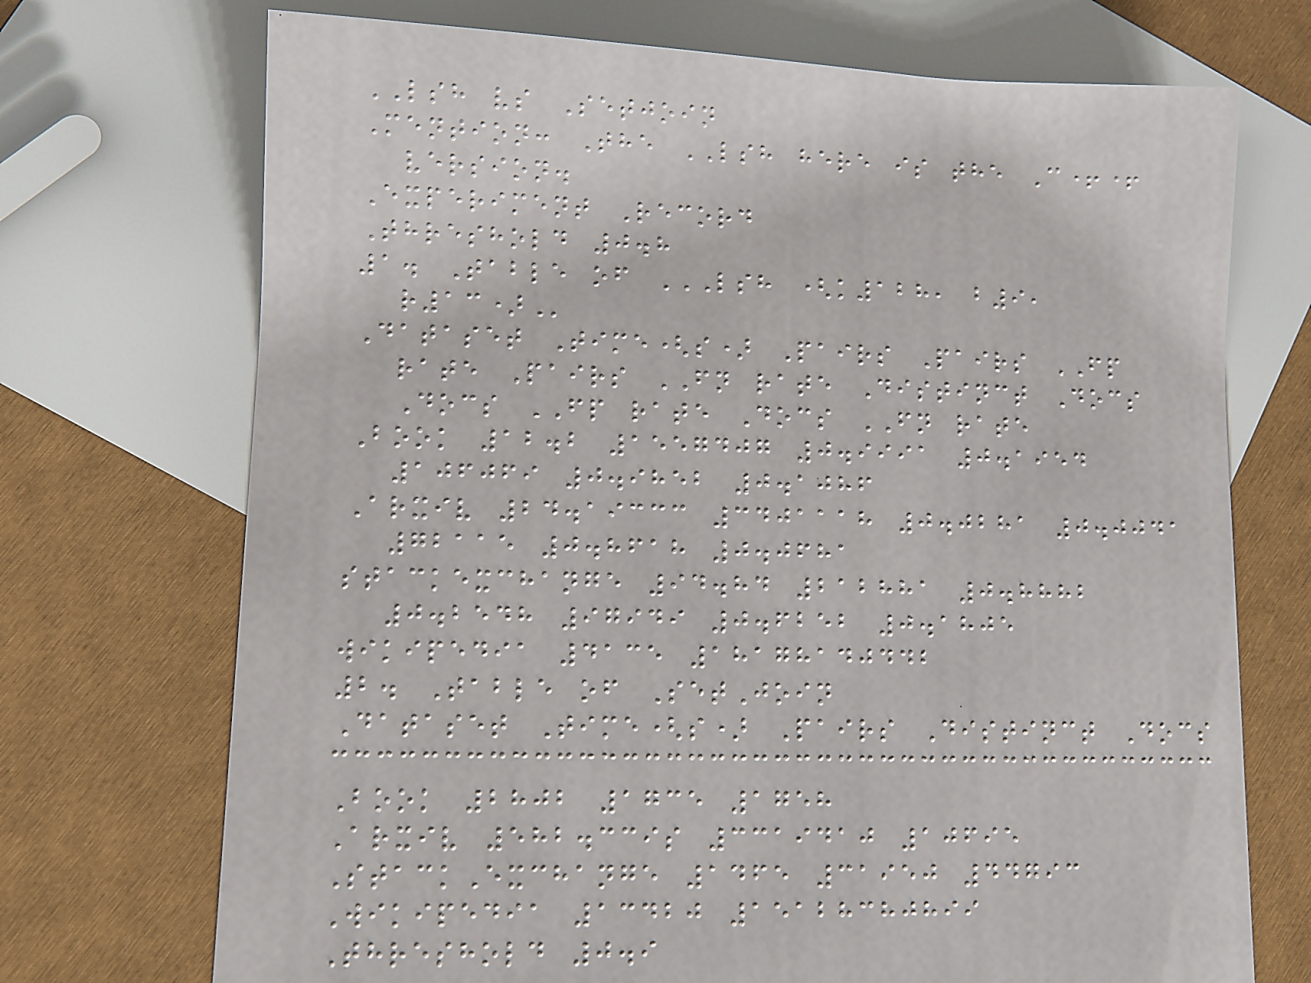LSH vs Setjoin
Mention: The LSH here is the C++
version.
Experiment Record
Threshold 0.8
1. Table of LSH (K128, B9,
R13)
Dataset Time(s) Pairs Pairs FP
rate Pairs FN rate Distinct Docs
Docs FP rate Docs FN rate
Book 12.2 1557407 0.9991 0.1954
106069 0.9852 0.1086
Arxiv 24.19333 3401118 0.0281 0.0041
72115 0.8618 0.0681
stackexchange 94.84 212881 0.8882
0.2548 97949 0.6252 0.1805
wikipedia 4135 18178140442
2. Table of SetJoin
Dataset Time(s) Pairs Distinct Docs
Book 2802 1735 1758
Arxiv 582.339s 3319410 10695
StackExchange 1465 31950 44793
Wikipedia 13420 15128380899
Threshold 0.9
